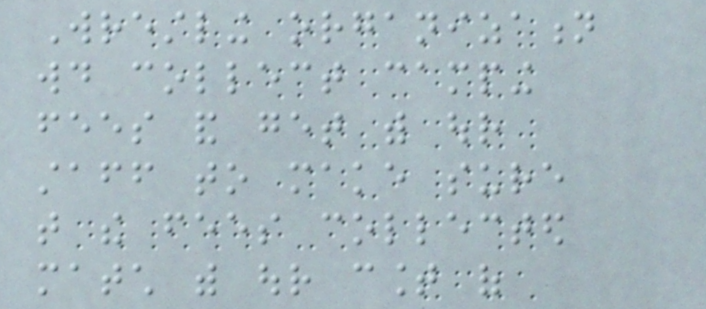Wrestling organization
would collect camping
fees and get with our
staff to make sure
that the fees collected
match with our count of
